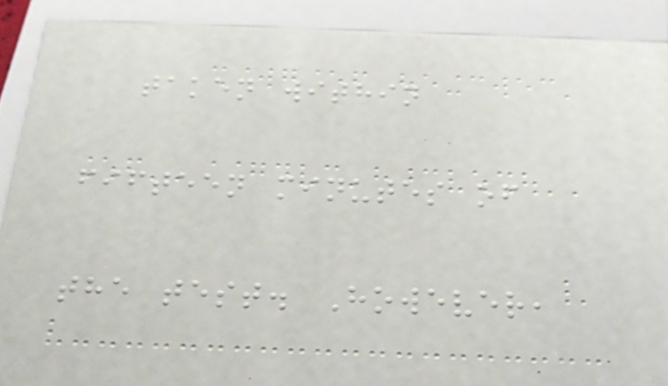taken within
fifteen minutes of
the test. However,
